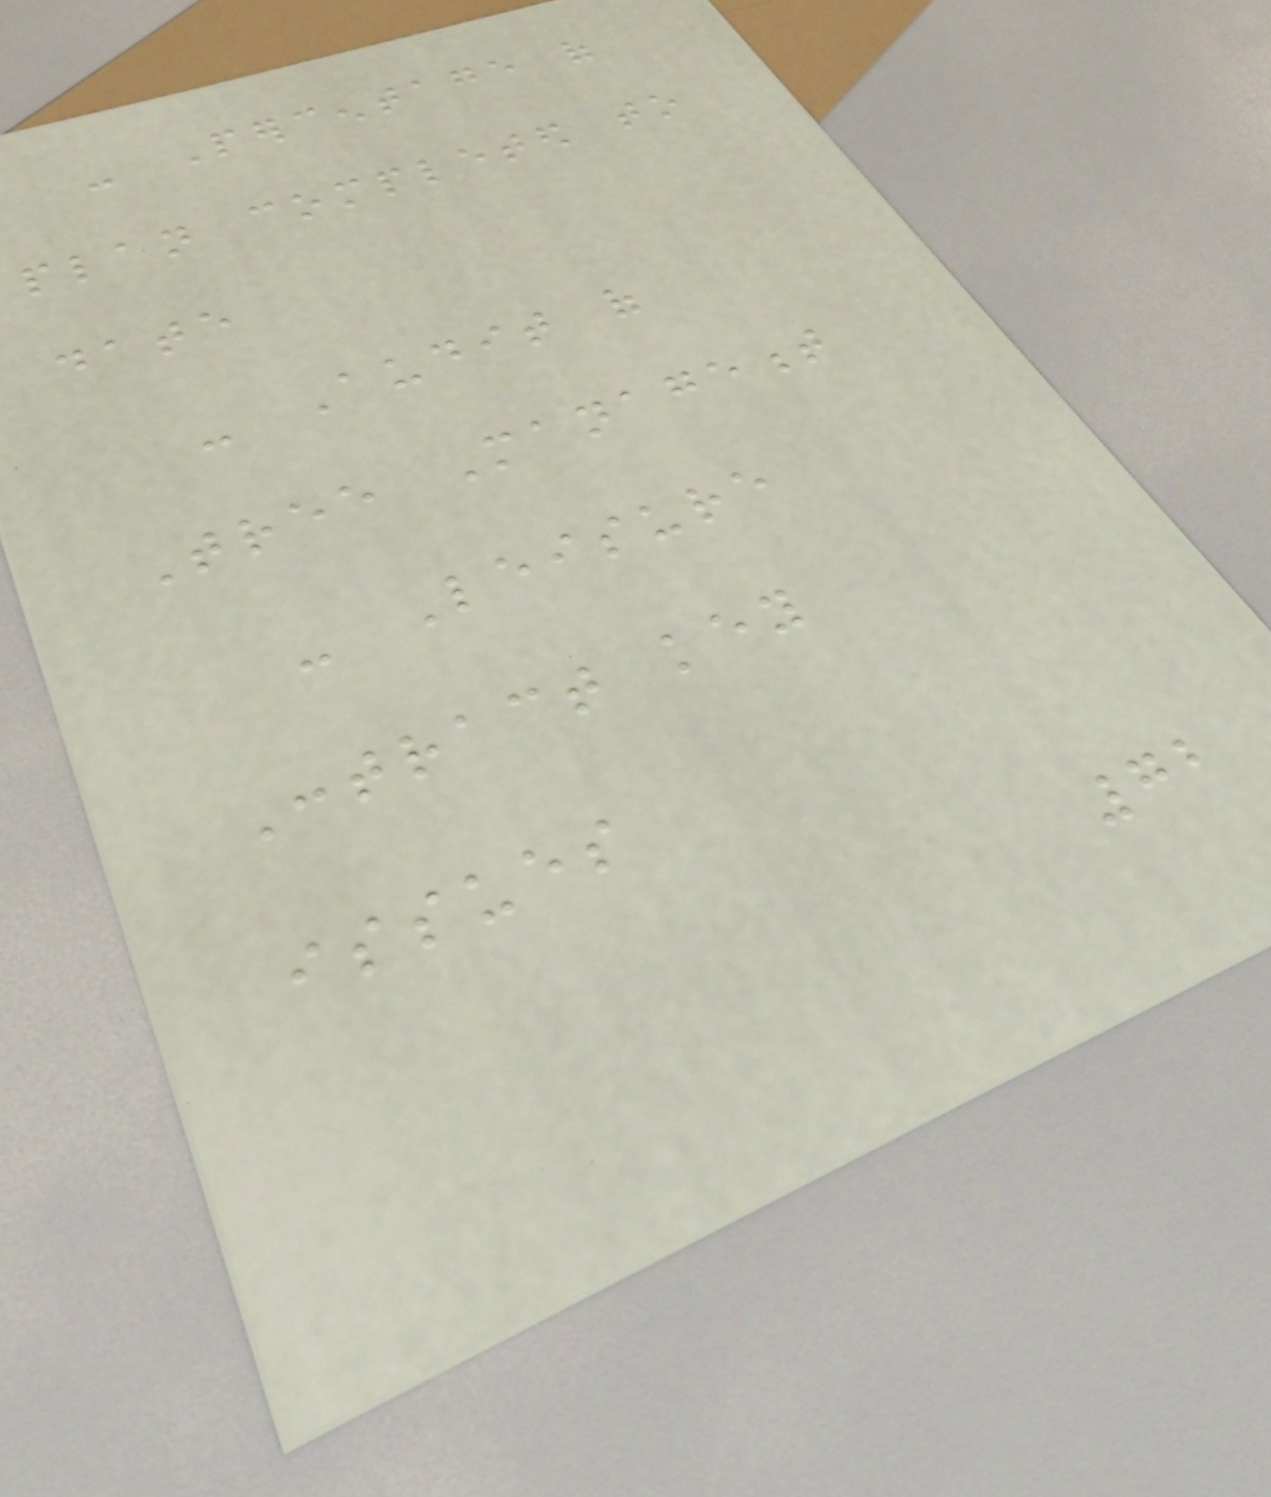- Percentage of
plan completed to
date
- Audit of
Tree Management
- Leisure
Contract key
issues
72
